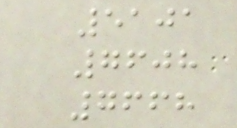5101
7608
7668
